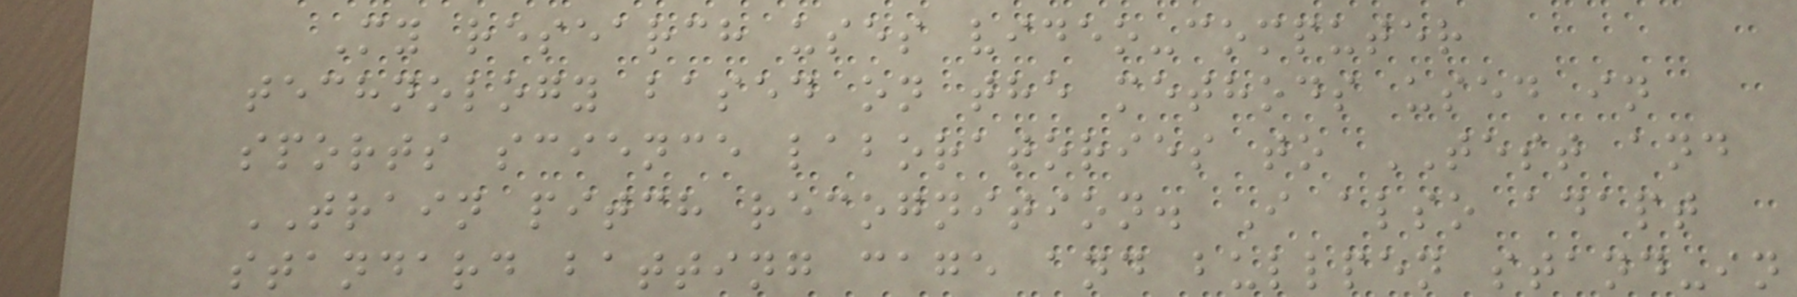My research uses video-computer
technology based on the methods used in
sports science laboratories to TEST and
TRAIN pitch recognition. I also adapt
standard batting cage and bullpen stand-in
